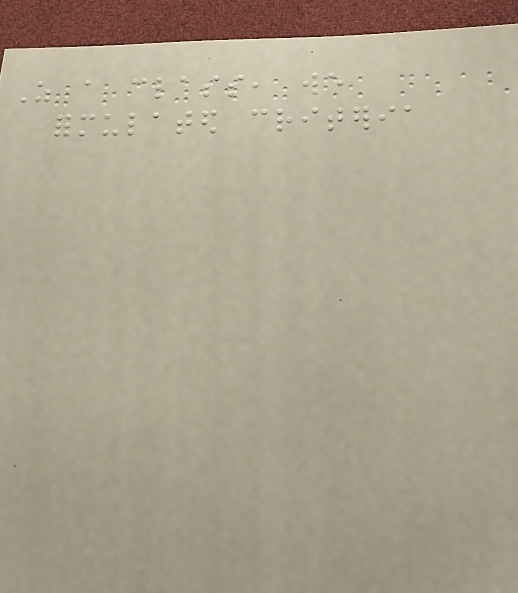As a class, we
formulated criteria
